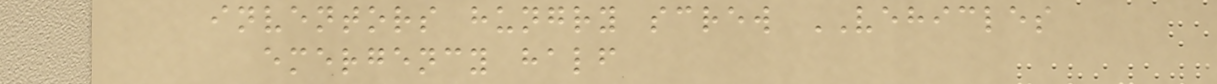inventors hungry screw VEHICLES
emergency half
